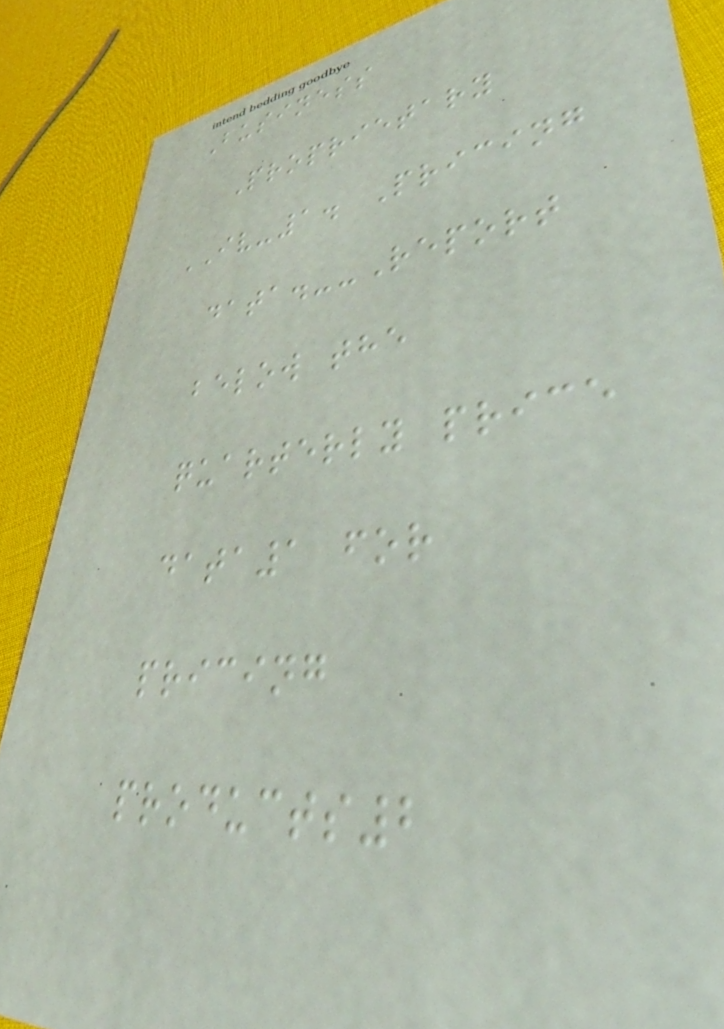Business
Proprietary
IV-1. Pricing
data.--Report
below the
quarterly price
data1 for
pricing
products2
